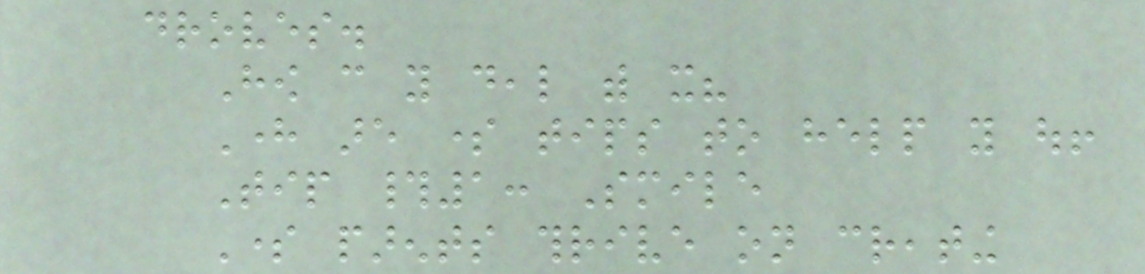droves.
How can you deal with it?
Here are some tips to help you out!
Tip #1: Smile
Some parents thrive on creating
